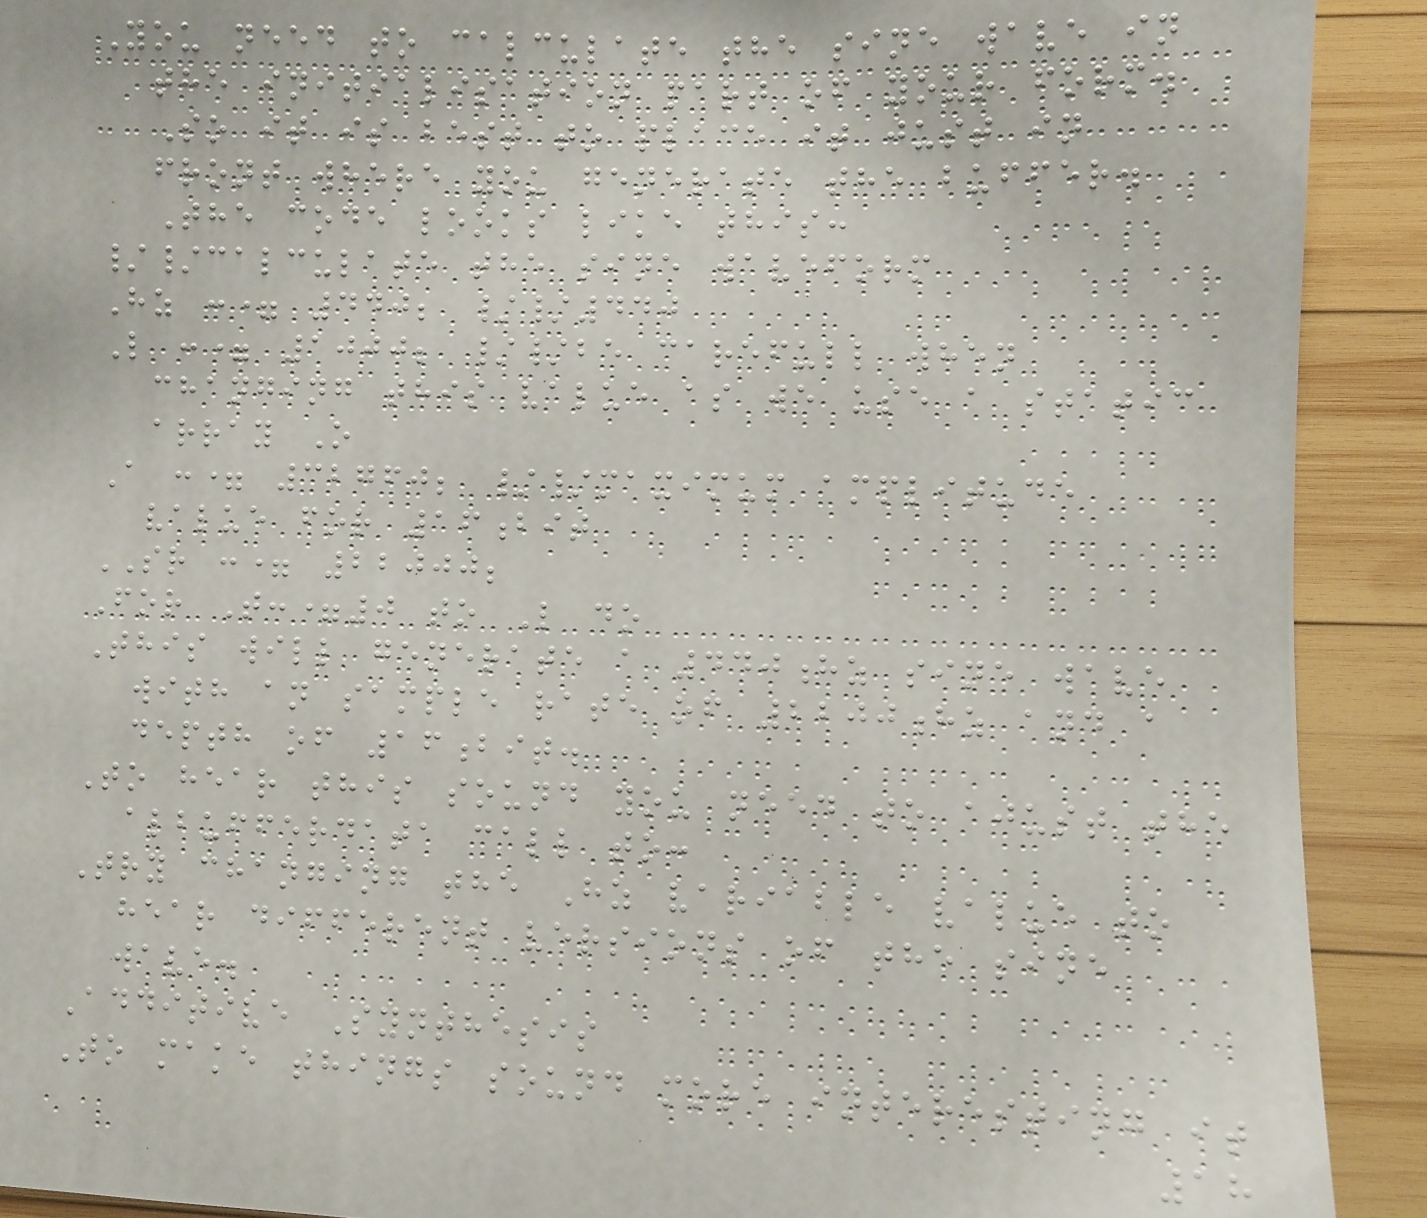You need to calculate the sine wave in
the initialisation part of your form.
So it is best to place it just in
front where you generate the buffer.
The code looks like this:
//calculate the sine waveform
Hz := 440; //440
L := 1000; //be carefull when
changing this value as we use a static
array O
A := 32760; //maximum amplitude
value for 16bit
SR := 22000;
For T:=0 to L do
This will generate a 440hz sine wave
with an sample rate of 2200hz and a
depth of 16bit.
To hear this sound you need to ajust the
albufferdata call to:
Try changing the Hz variable value to
hear different versions of the sine
wave.
Additive Synthesis
To make things sound more interesting it
18
